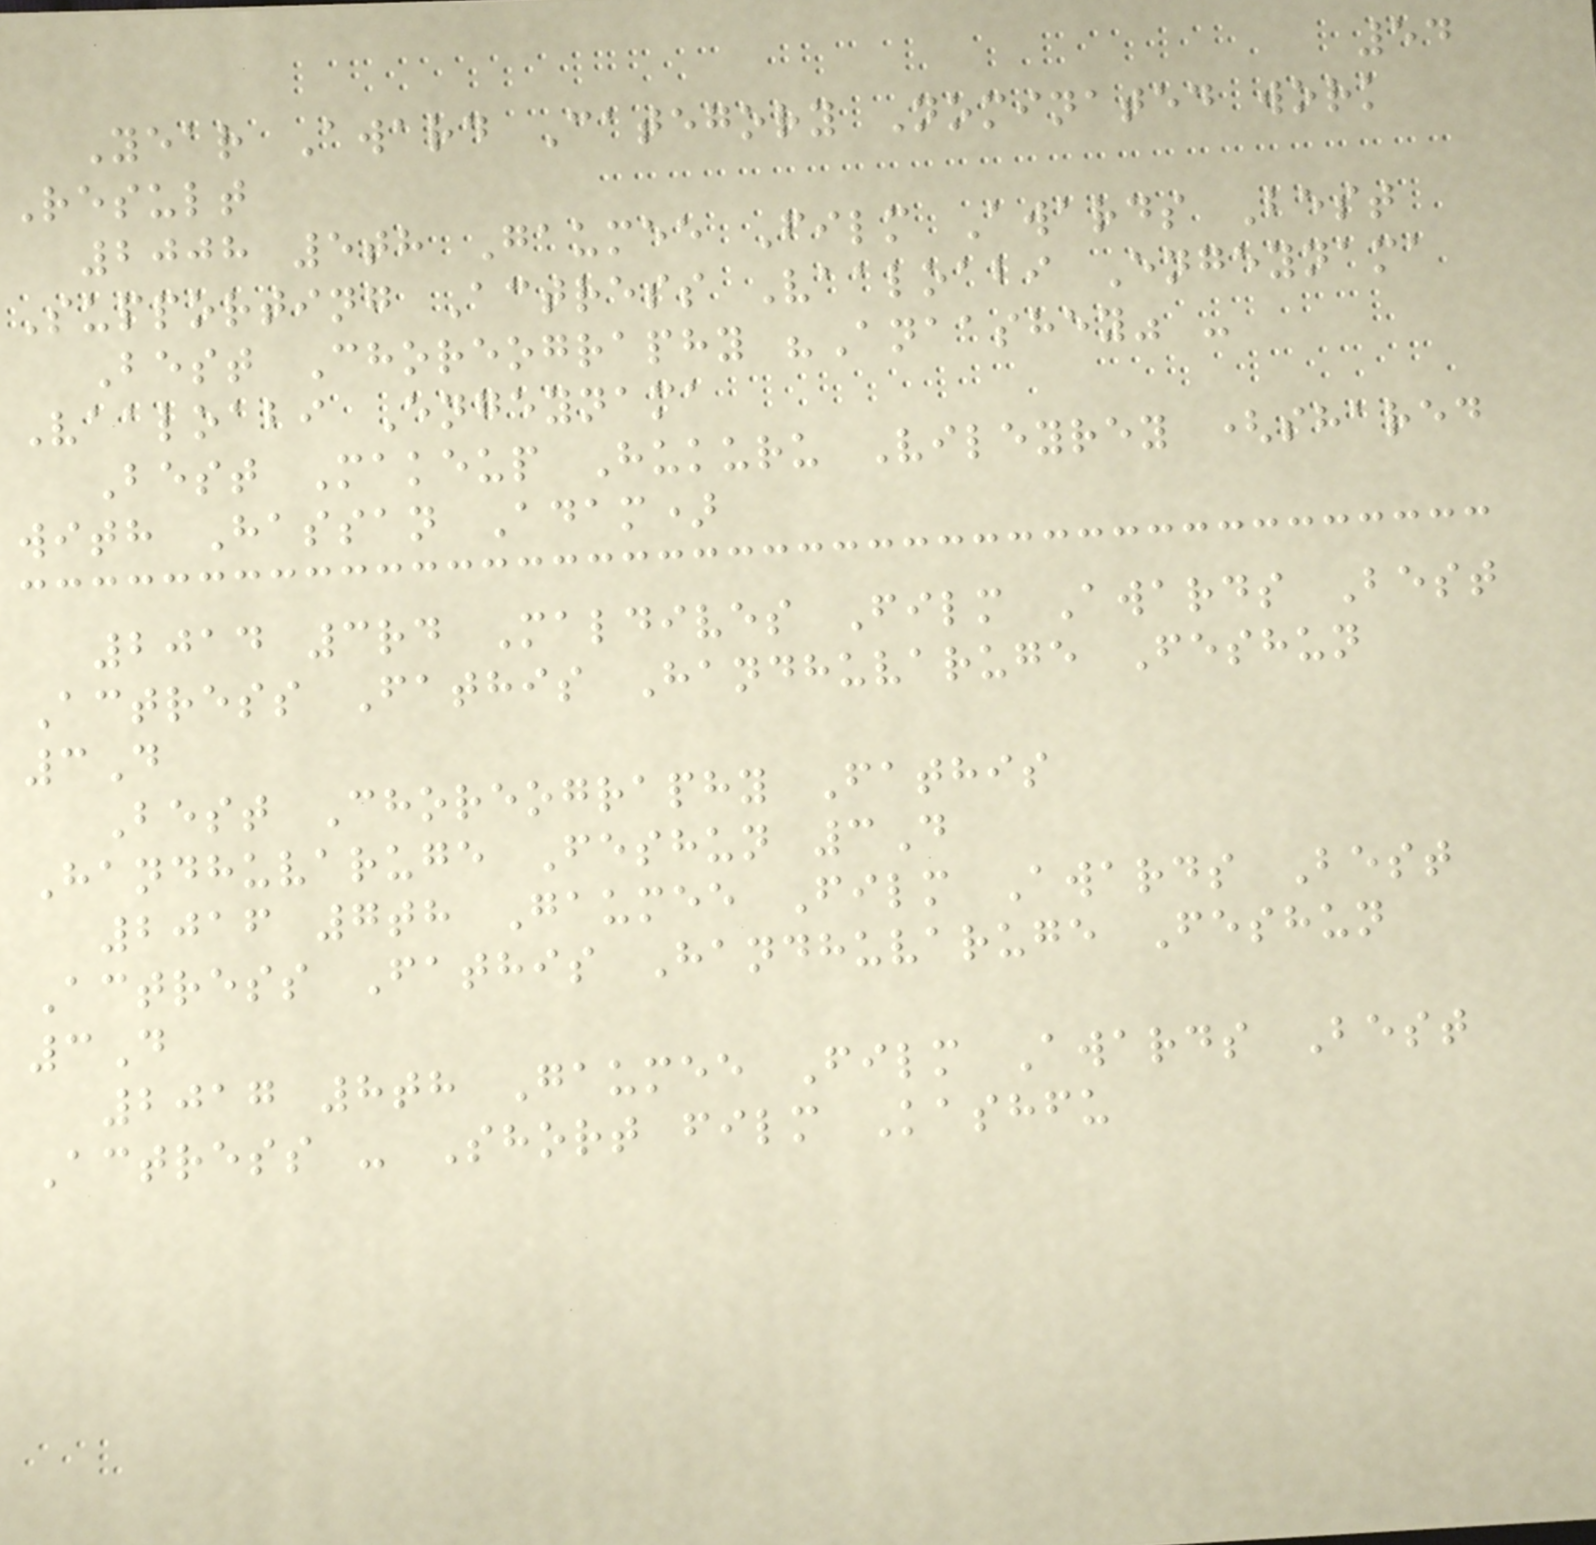54
Year Award Category Nominated work
Result
2008 5th Gaumee Film Awards Best
Supporting Actress Vaaloabi Engeynama
Best Choreography "Anaashey" -
Vaaloabi Engeynama
Best Makeup Hukuru Vileyrey (shared
with Hassan Adam)
2014 3rd Maldives Film Awards Best
Actress Fathis Handhuvaruge Feshun
3D
Best Choreography Fathis
Handhuvaruge Feshun 3D
2016 7th Gaumee Film Awards Best
Actress Fathis Handhuvaruge Feshun
3D
2017 8th Gaumee Film Awards Best
Actress - Short film Kashfu
